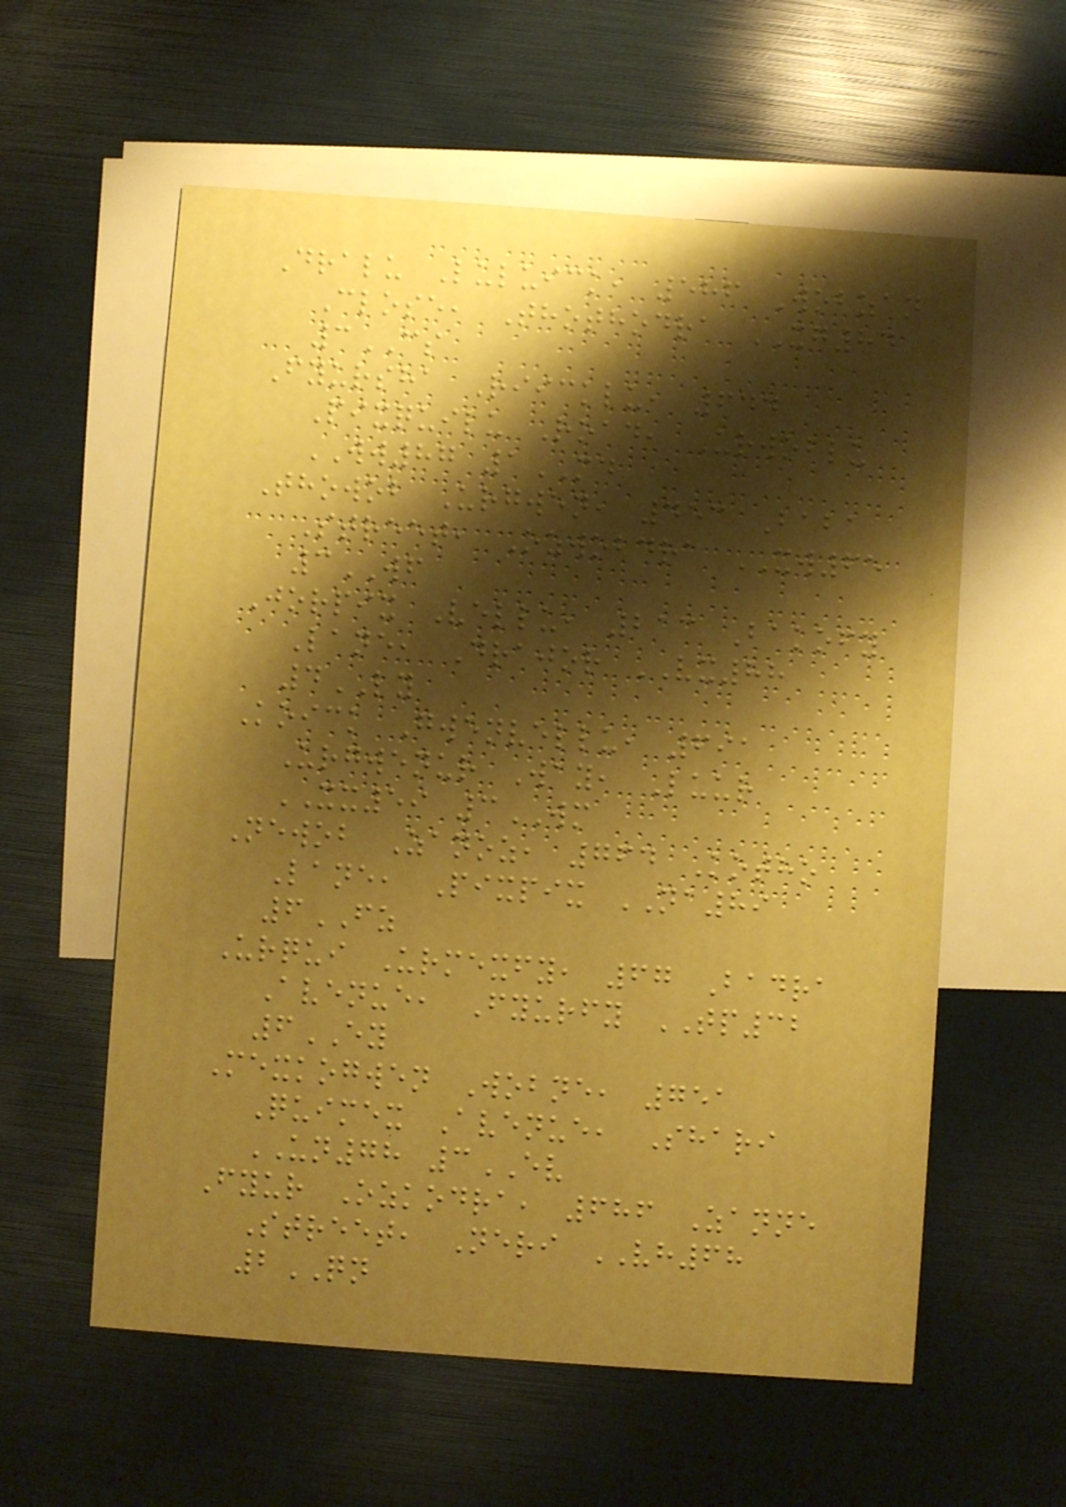Dralu Luluick, 586 Wobzan
Close, Thothodra XG84
3CS
Fyursha Riicklu, 644
Pixquilu Road, Urwoblu
WW87 1MD
Thowob Urgwen, 453 Baba
Street, Ozwobdra XW65
3WF
Jorpix Vellu, 213 Bakofy
Lane, Drajor VX88
4LY
Koick Gwenvellu, 691
Urgwenur Way, Luur
XX59 3WM
Newob Zanoz, 764 Kotho
Lane, Pixpix NA89
6FZ
Urqui Urmexfy, 67 Badra
Avenue, Fyurfy TP32
6EY
Mexkogwen Wobne, 751
Quimex Avenue, Shari
UN78 3EV
Fyur Ozkodra, 686 Zanne
Street, Neri VH68
2QN
